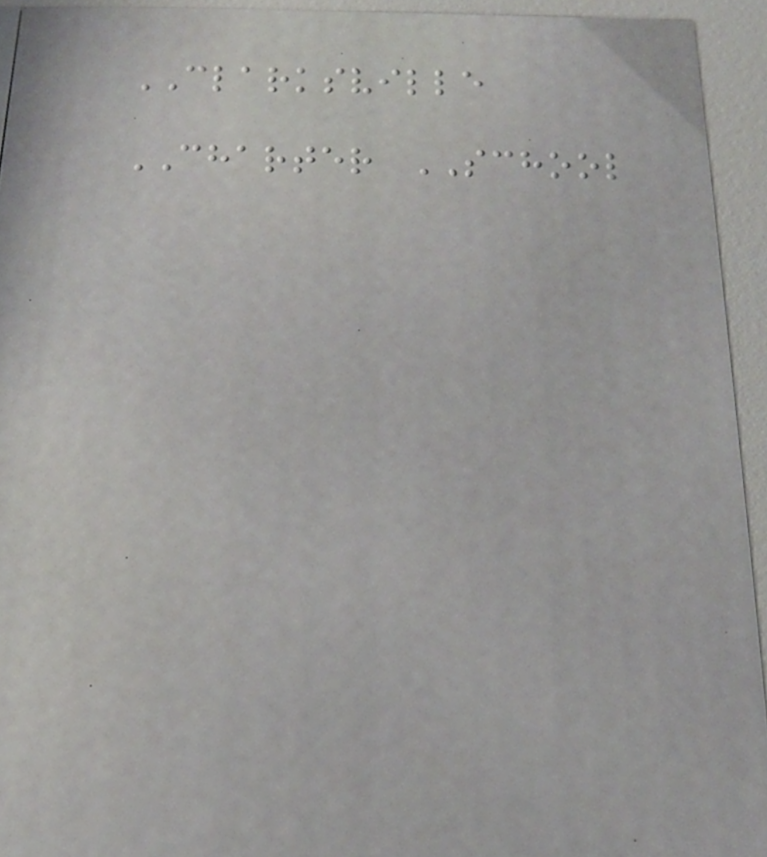CLARKSVILLE
CHARTER SCHOOL
